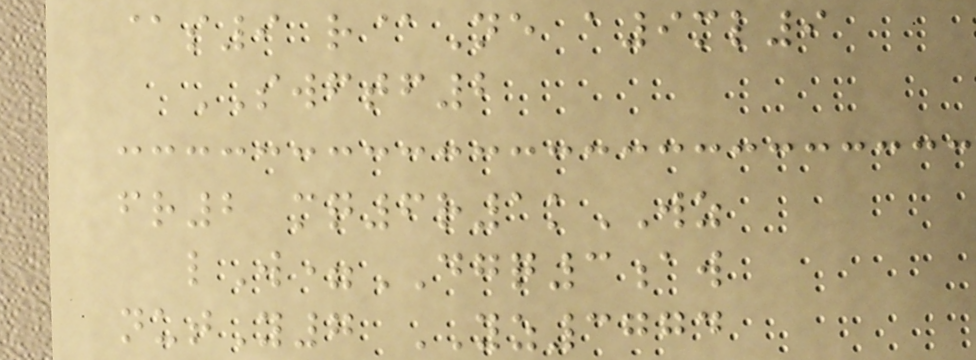@s9 r@Ne a9ml9
SWFTF2
fr2 mq6r1kWZ
lW=DGQ3aw
nutY7 YZ3774
